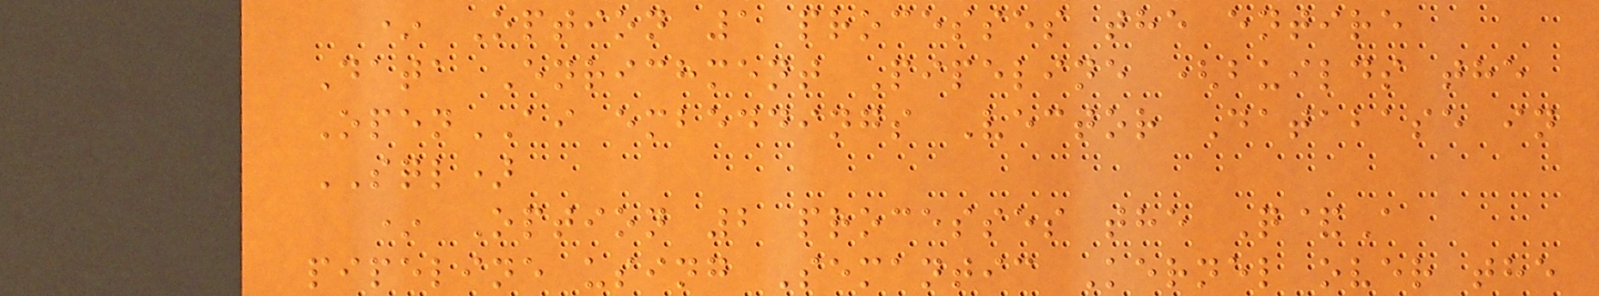* Option 1 processes the entire
Data Enrichment Pipeline (builds the
OpenAI embeddings Vector Database in
SQL)
* Option 2 processes the Q&A
pipeline using Semantic Kernel over the
